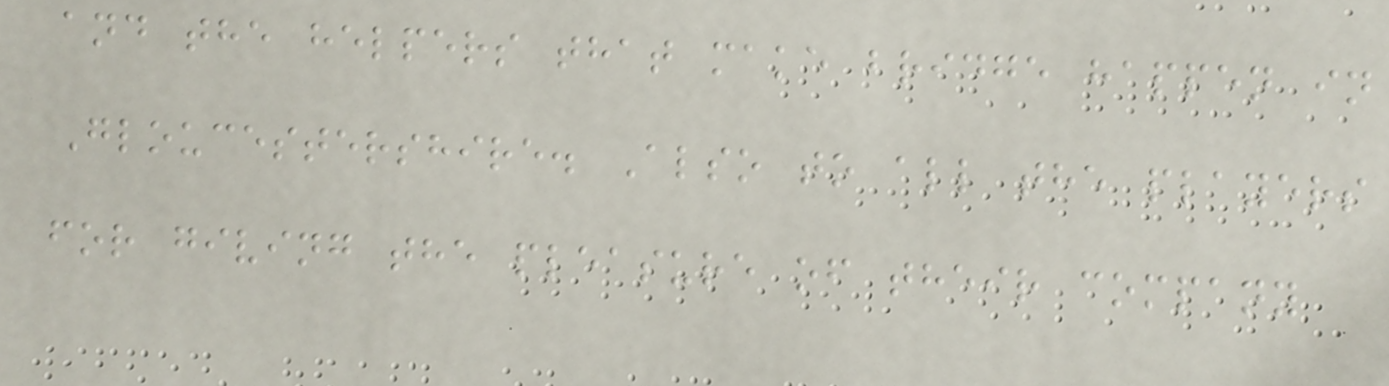and the helpers that make bridge happen in
Gloucestershire. Also to all the players
for giving the pleasure of their company
